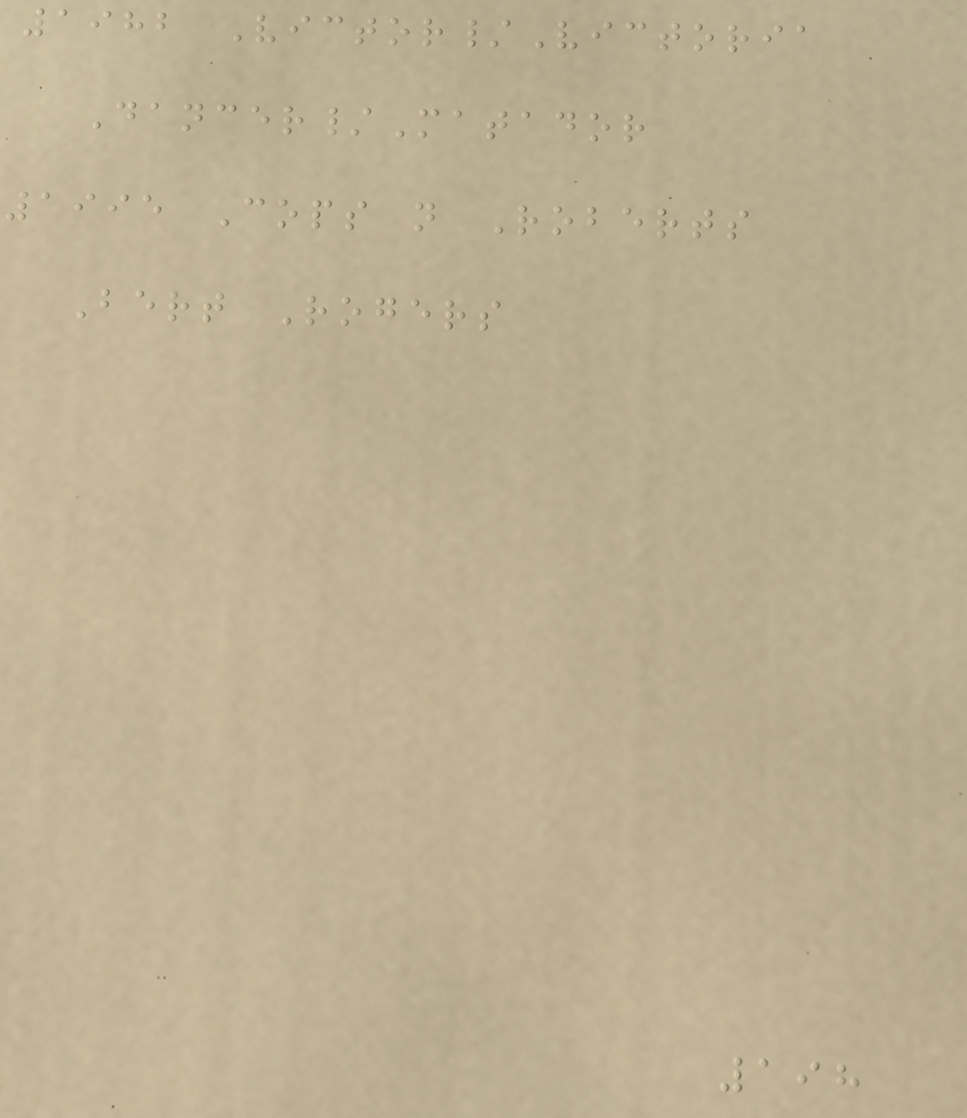1982 Victor/Victoria
Dancer/Matador
1995 Cops n Roberts
Bert Rogers
198
